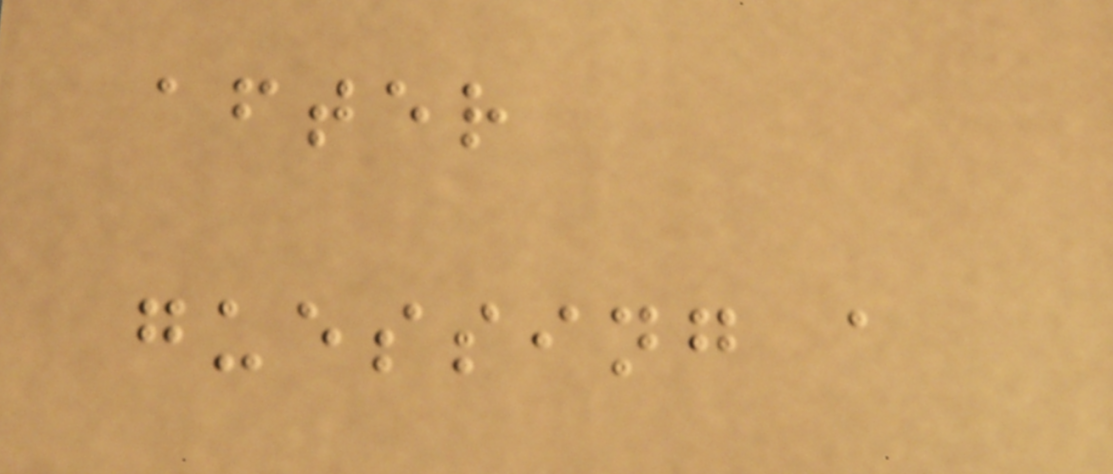after
guessing a
